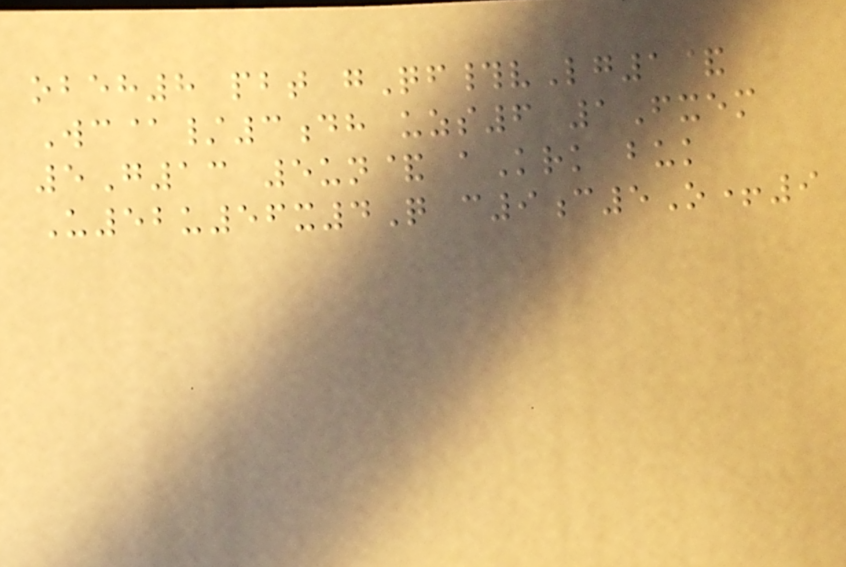obeh8 pbt gQf#vLg1&
Wc@/3dh uzs6 1Fxem
5G13 5un& aKrk buk
U52u56x4Q c9c5O+9
